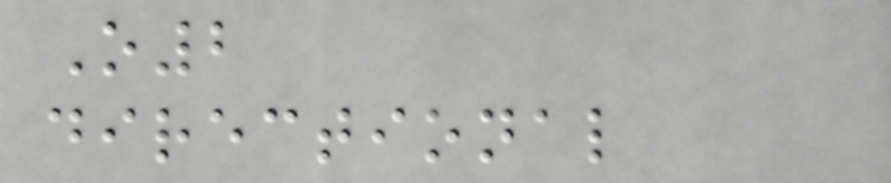O2
directional
